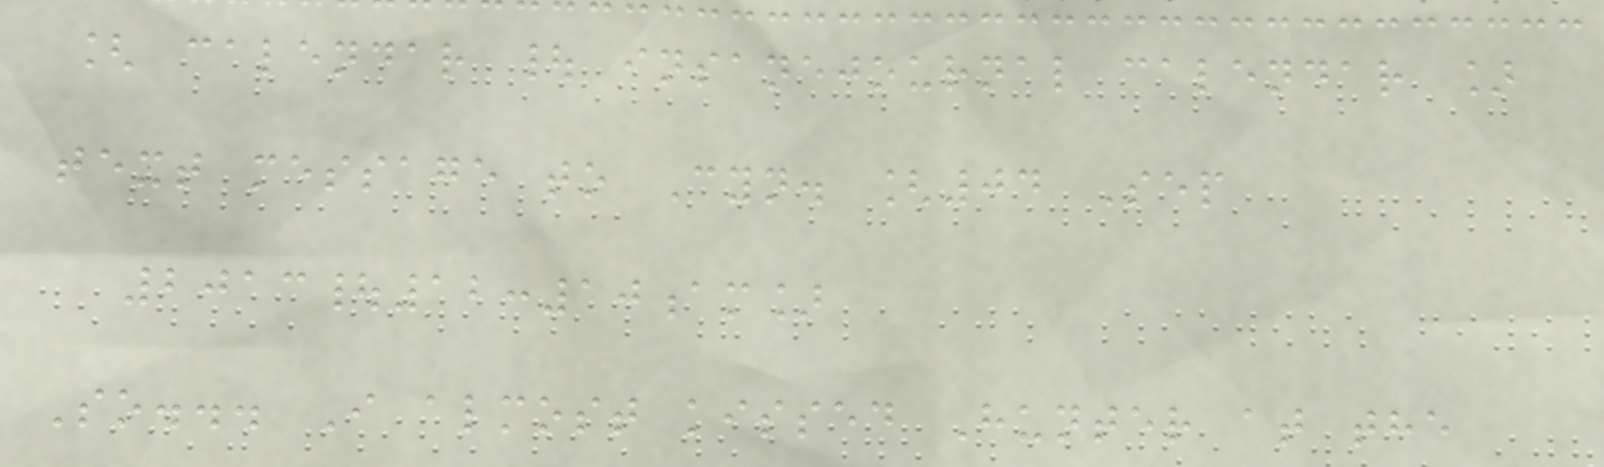[ calendar | insanejournal calendar ]
text message to Cyn. [04 Sep
2013|12:10am]
So... I almost kissed Hunter at the
